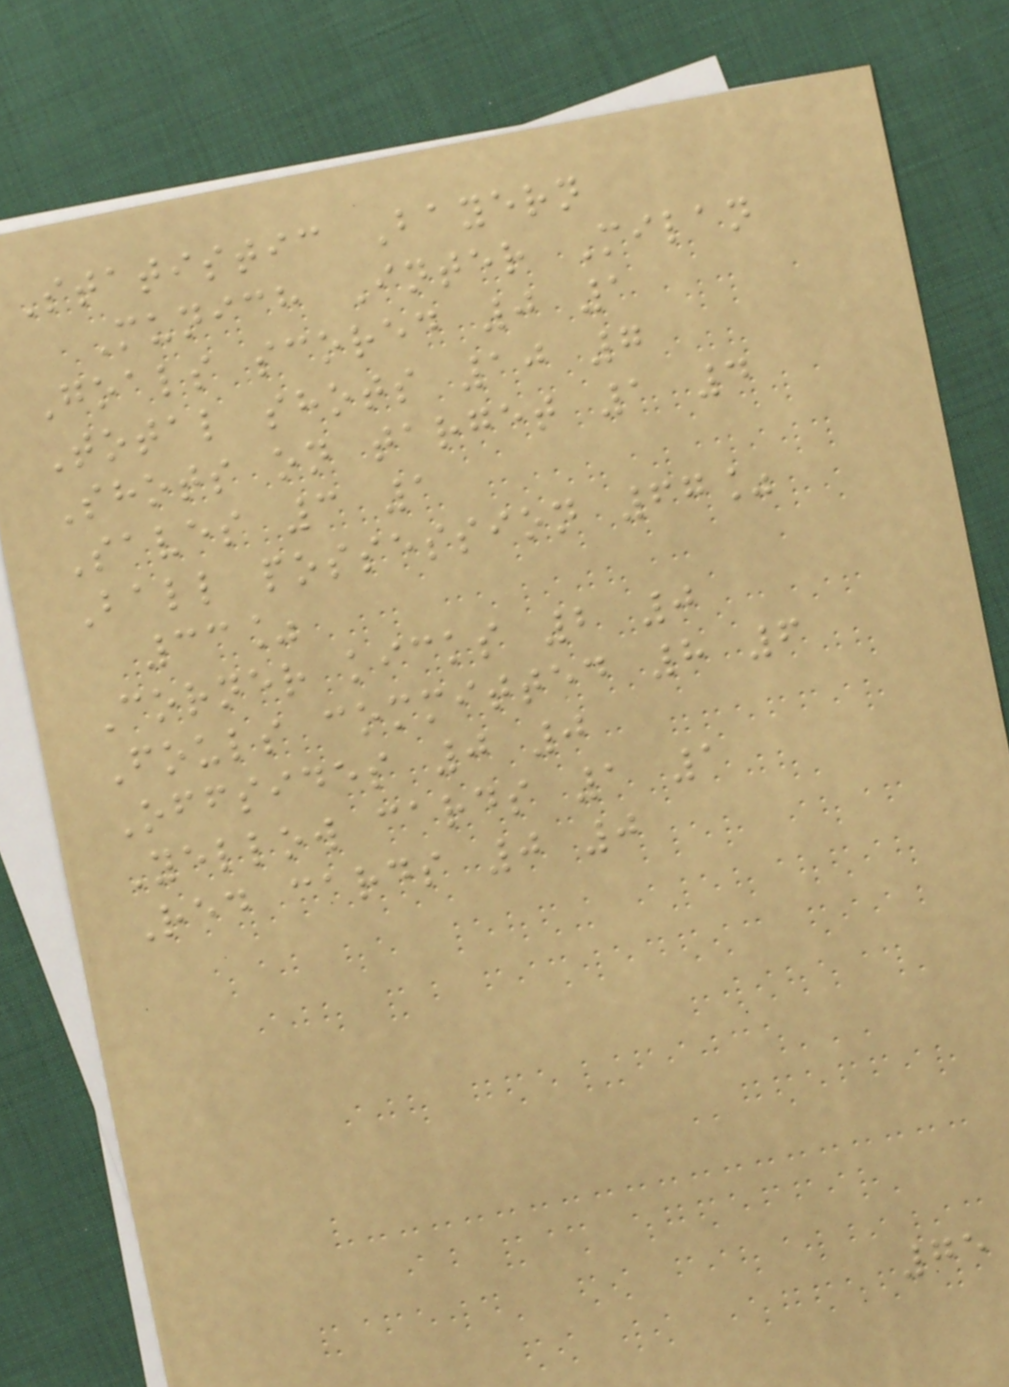Statistic Bayern
Munich Inter Milan
Goals scored 0 1
Total shots 10 7
Shots on target 1 4
Saves 3 1
Ball possession 67%
33%
Corner kicks 2 0
Fouls committed 8 6
Offsides 0 0
Yellow cards 1 1
Red cards 0 0
75
